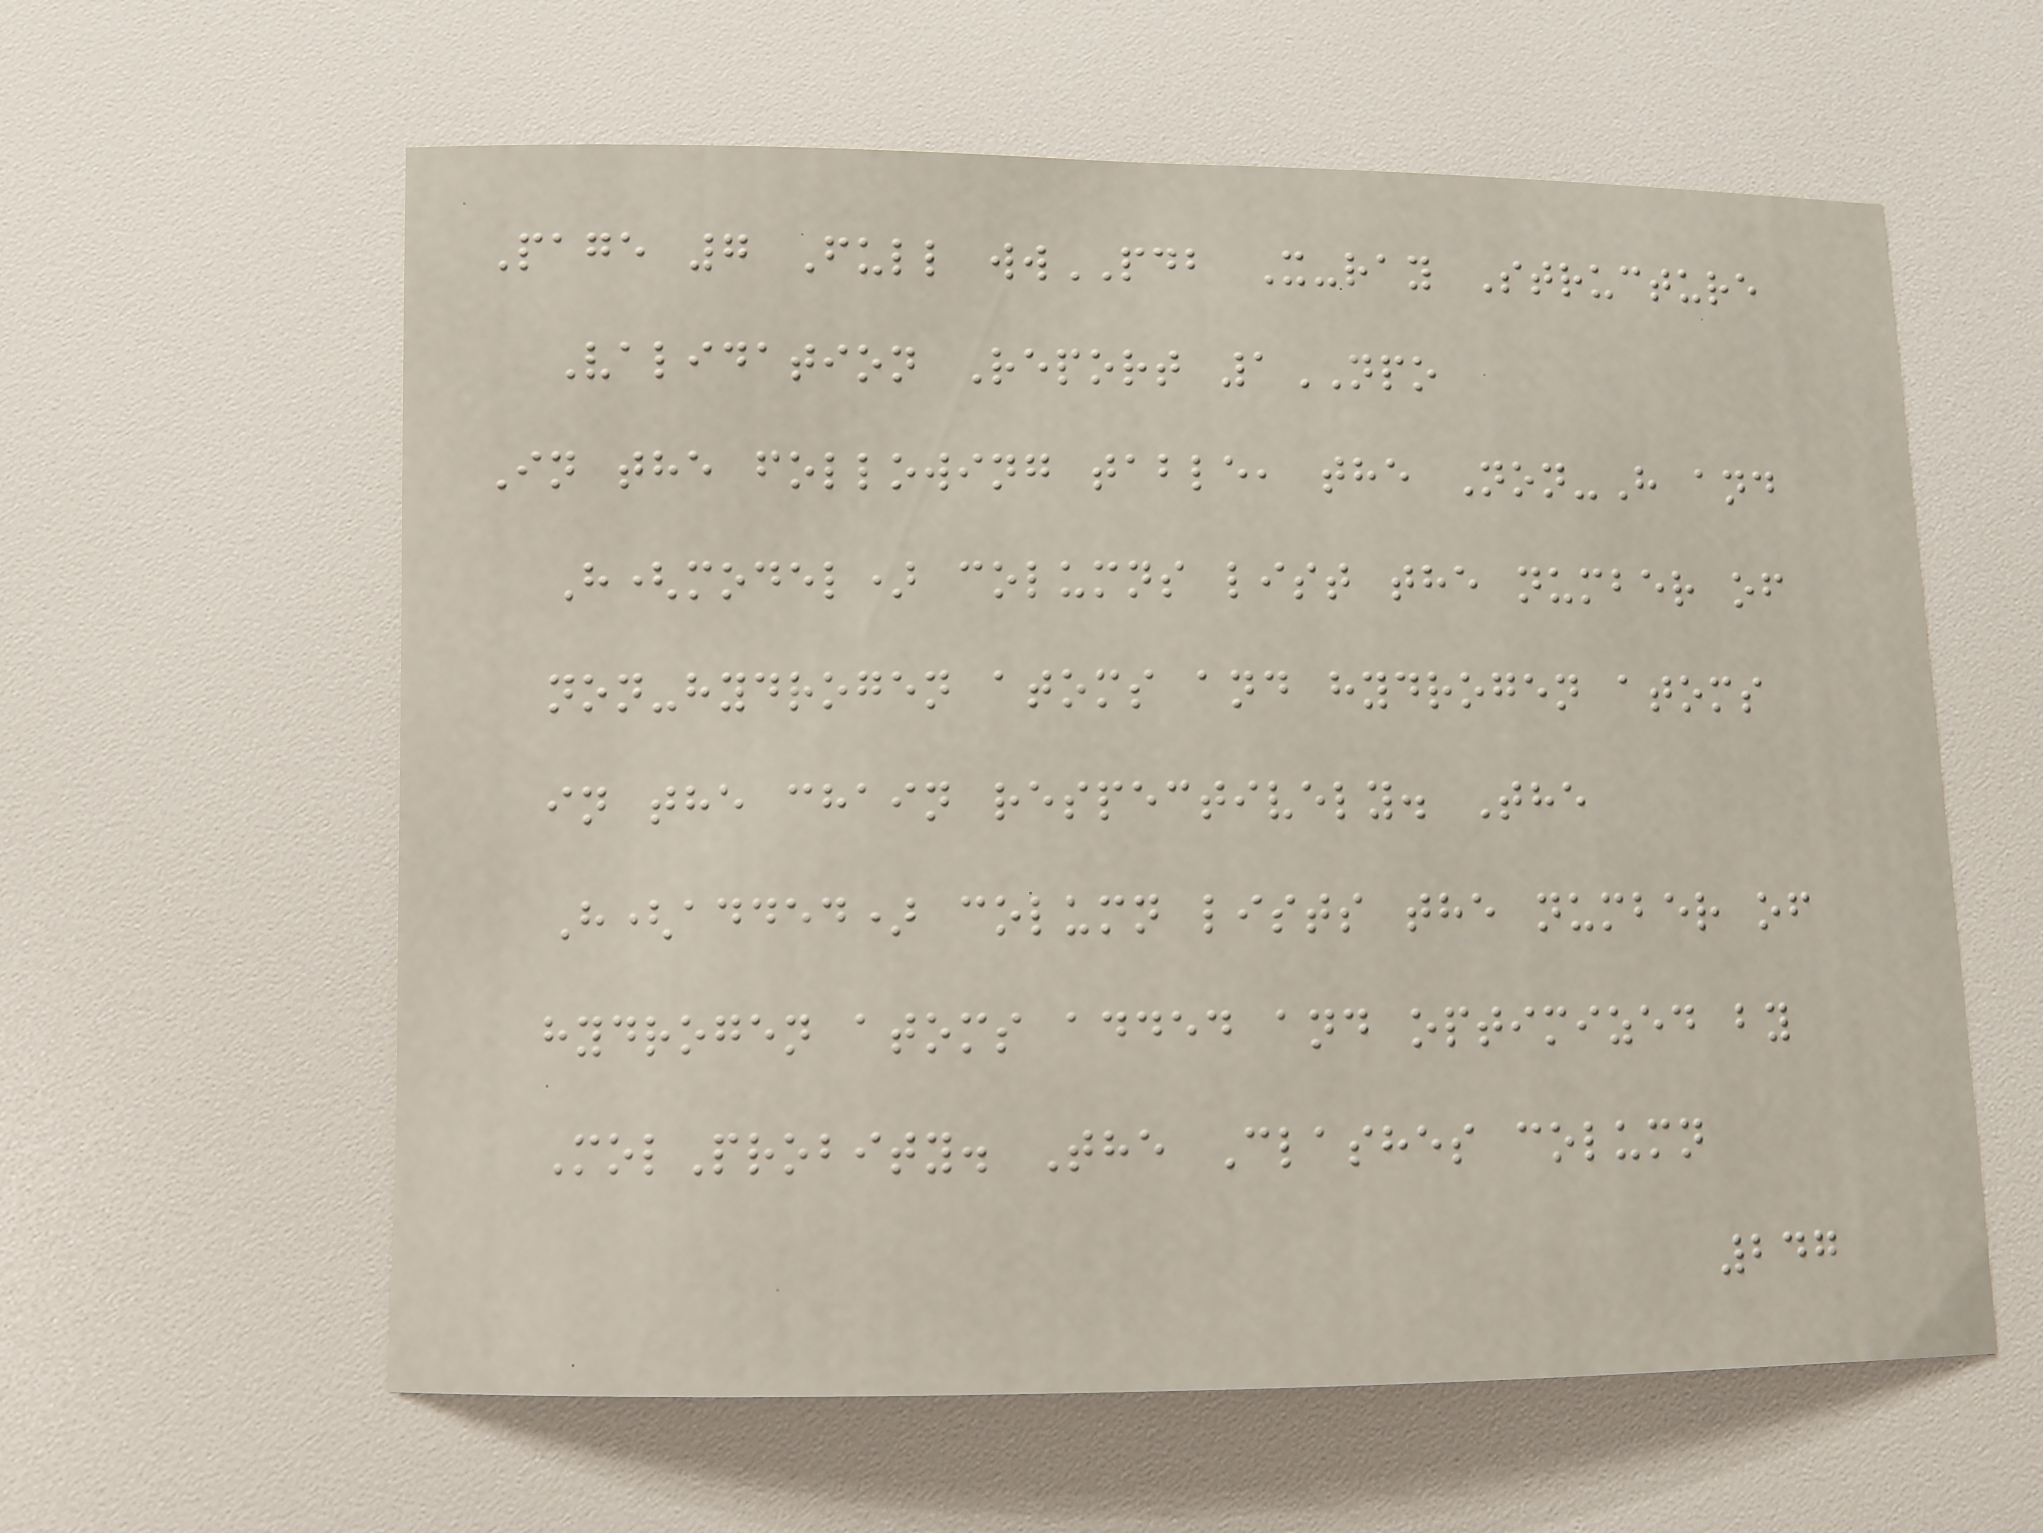Page 7 Full wwPDB X-ray Structure
Validation Report 1NPO
In the following table, the Non-H and
H(model) columns list the number of
non-hydrogen atoms and hydrogen atoms
in the chain respectively. The
H(added) column lists the number of
hydrogen atoms added and optimized by
MolProbity. The Clashes column
247
